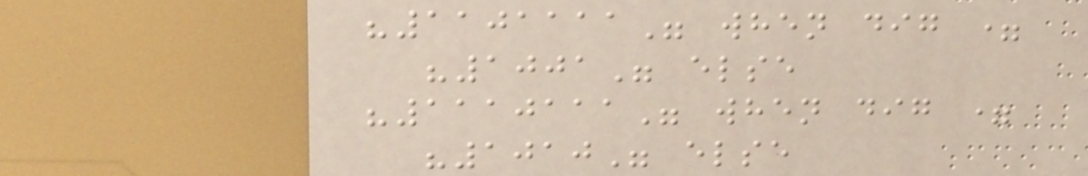"1101111" when dig =
"1001" else
"1110111" when dig =
"1010" else
